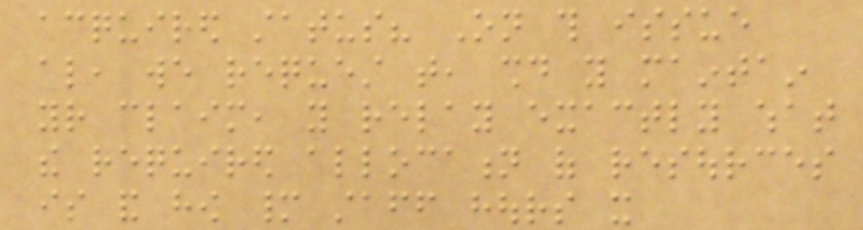acquired status? On this issue
also, we request that, should you maintain
your claim, you relay exactly what
the required allocation of resources
is and how many staff hours it
